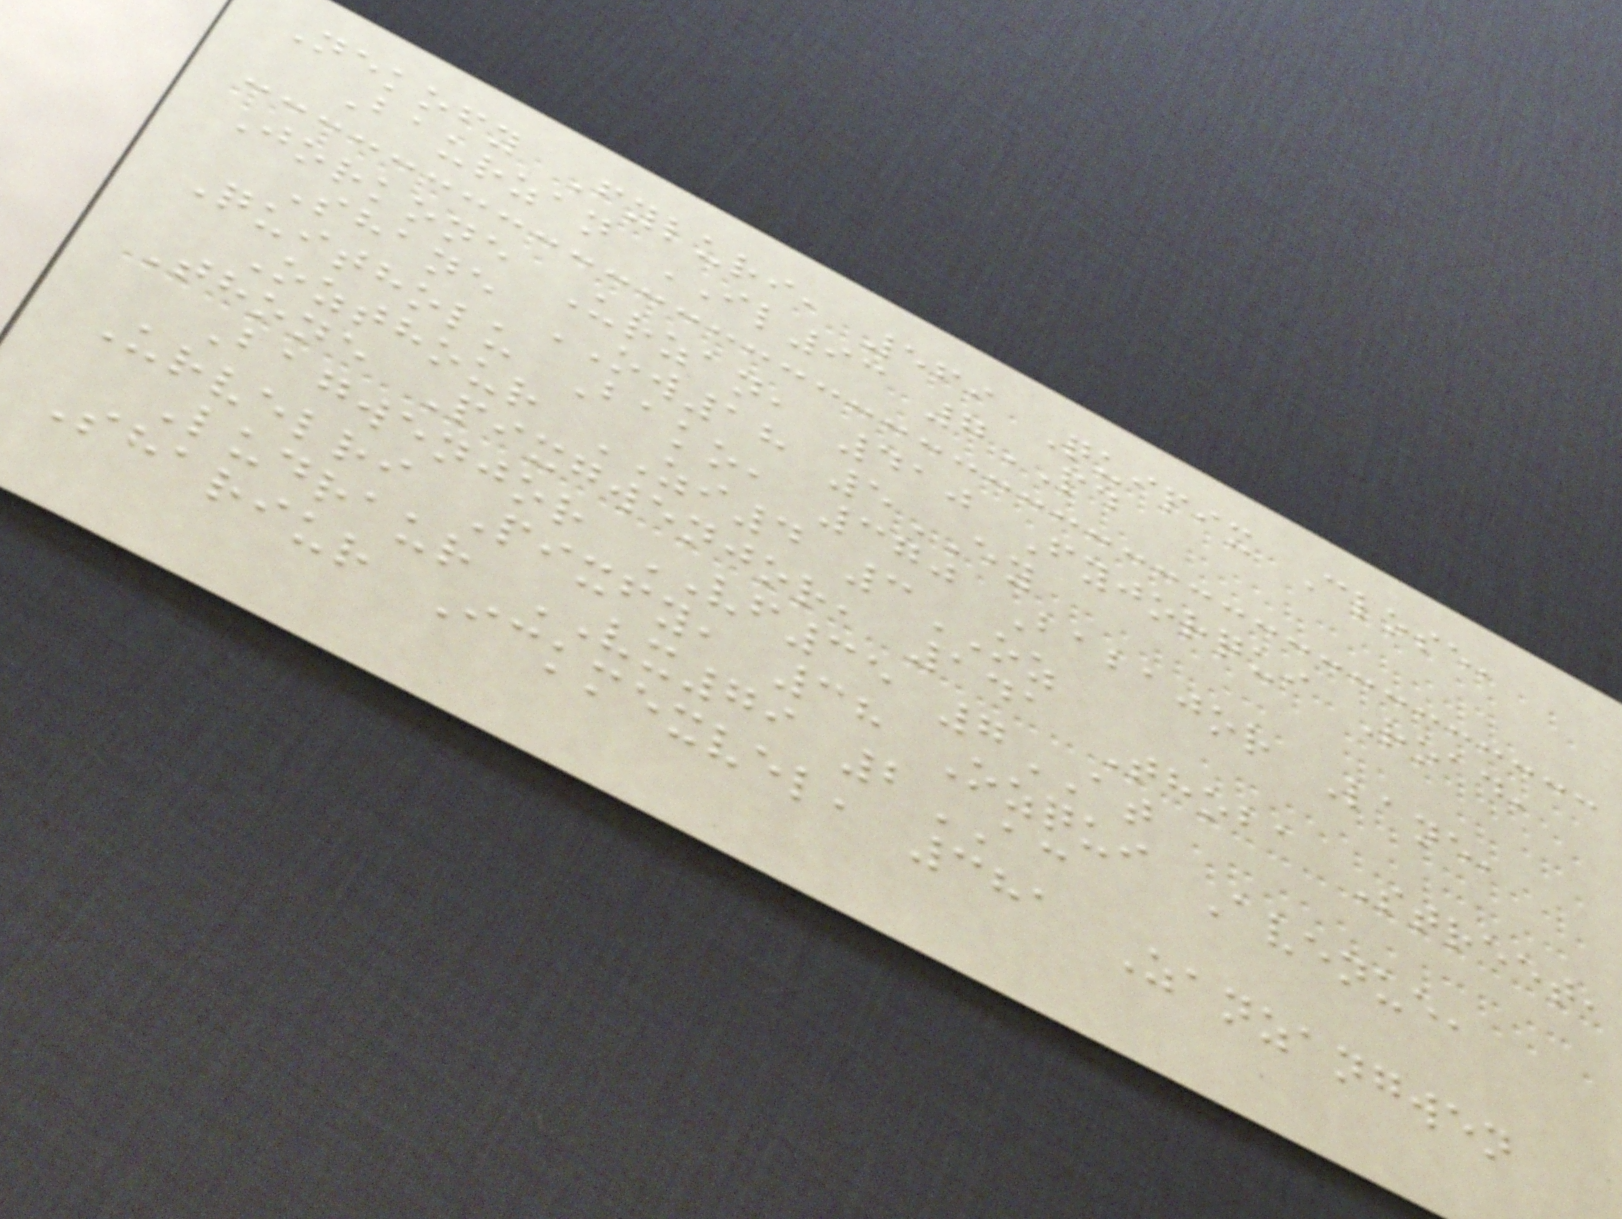Nekofy Fyluri, 569 Quipix Close,
Baurzan IL93 7PD
Jorkone Urzan, 410 Fyjorqui Road,
Shane OW18 5EY
Quitholu Bako, 370 Babajor Lane,
Ozthour ZI4 3OZ
Thone Pixgwenjor, 141 Thoba Street,
Bagwenjor VF35 7AT
Urvelri Pixfy, 38 Ozqui Avenue,
Ludraur VX79 2AC
Shariur Ickmexvel, 381 Zanzangwen
